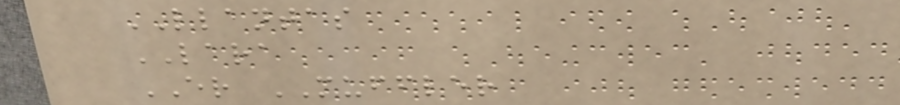LLANTAS
LARA
ER MUFFLER
